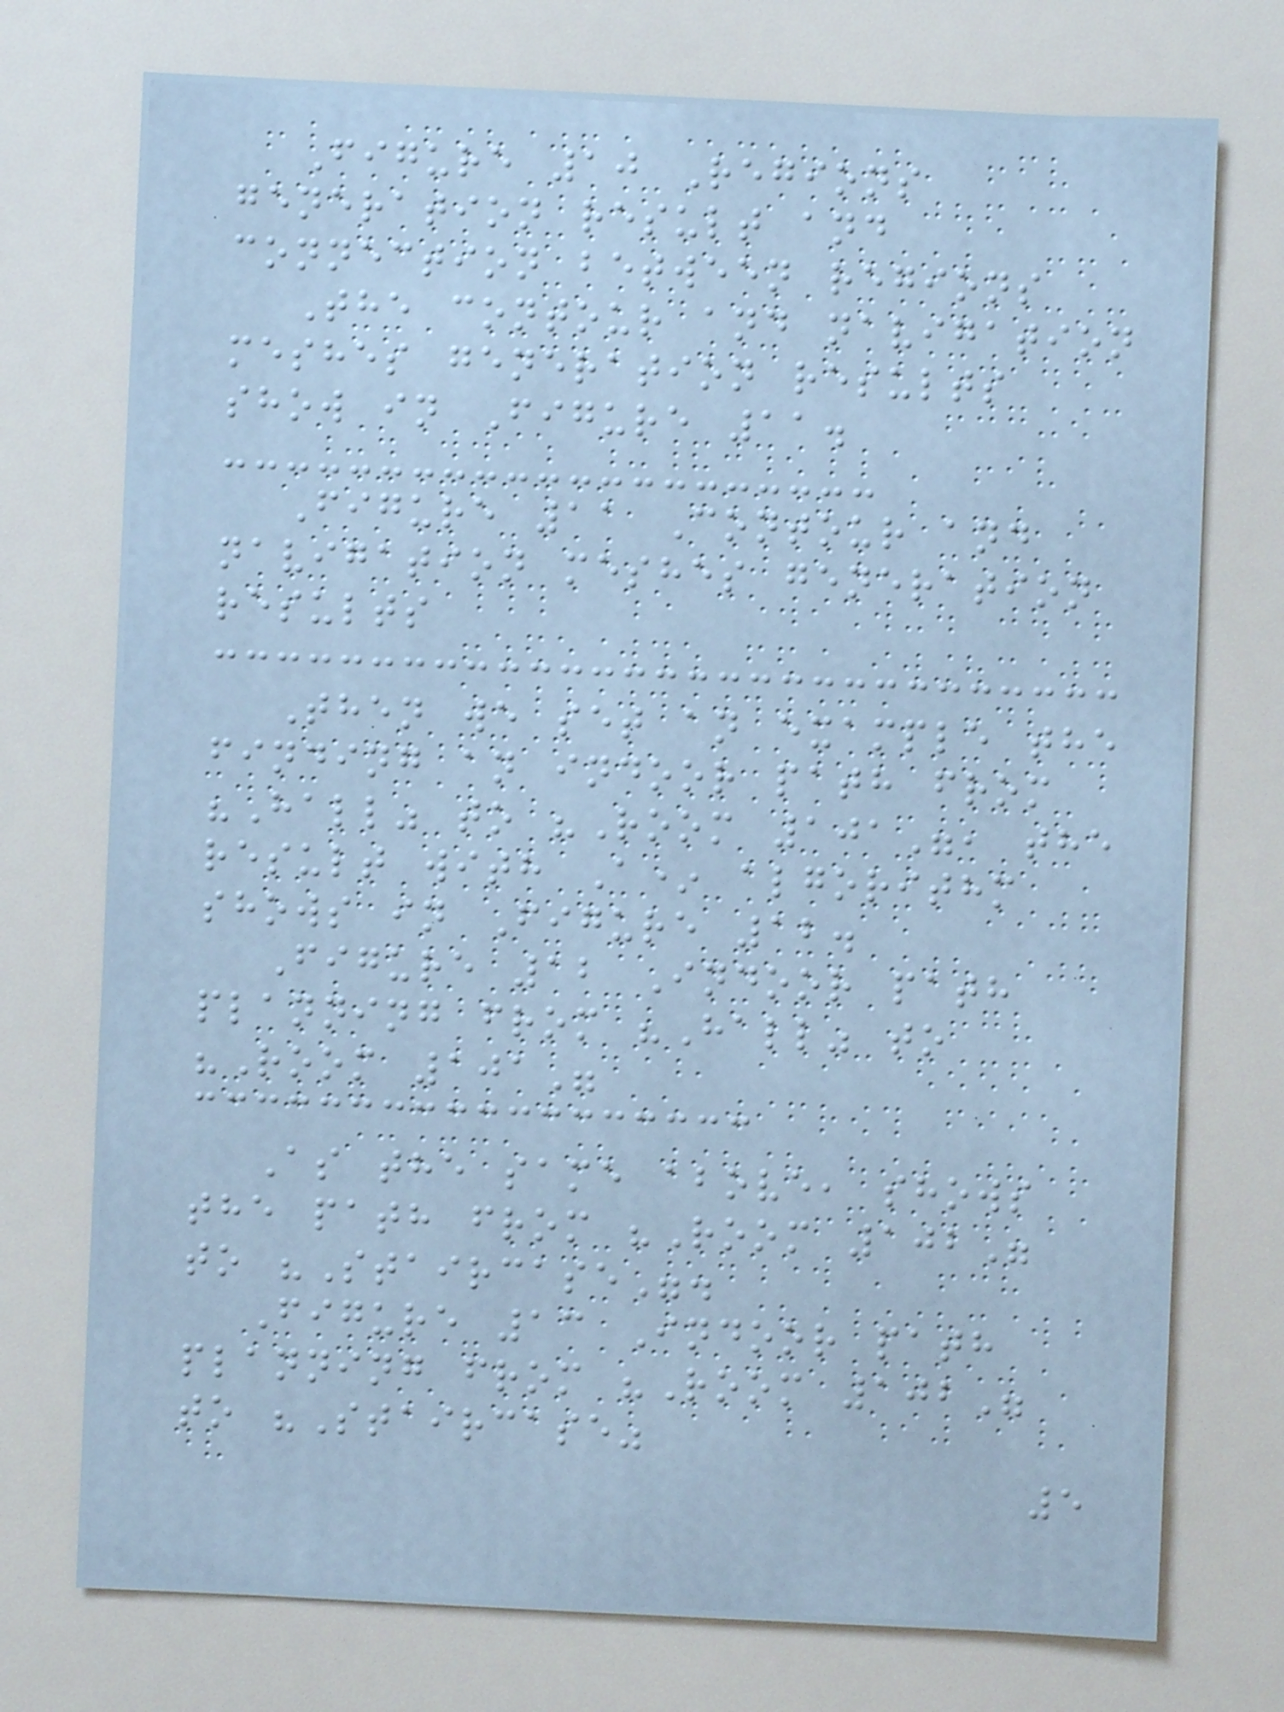Figure 10 Regions
generation result and
connection between regions
The contour and navigation
meshes generation results
show in Figure 11.
Figure 11 Contour and
navigation meshes generation
results
Then we set an example the
finding an indoor path from
"Hall" to "Room 101", the
result with A* algorithm
shows in Figure 12.
Figure 12 Indoor path
planning from "Hall" to
"Room 101"
As the same above, shows
the path from "Room 102"
to "Staircase".
Figure 13 Indoor path
planning from "Room 102"
to "Staircase"
5
